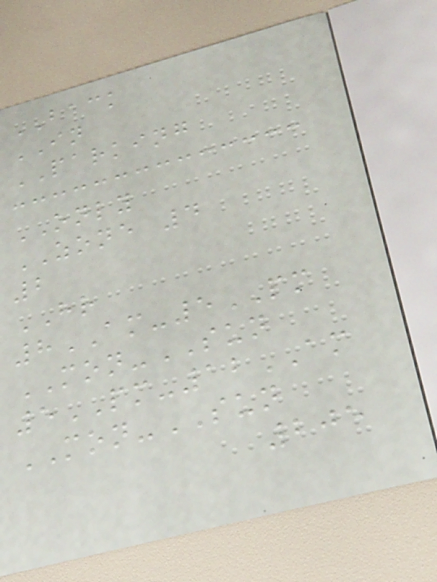BACK
IN
PARKING
ONLY
ZONE 4
2
HR
8AM-5PM
MON-SUN
5PM-12AM
MON-SUN
205
